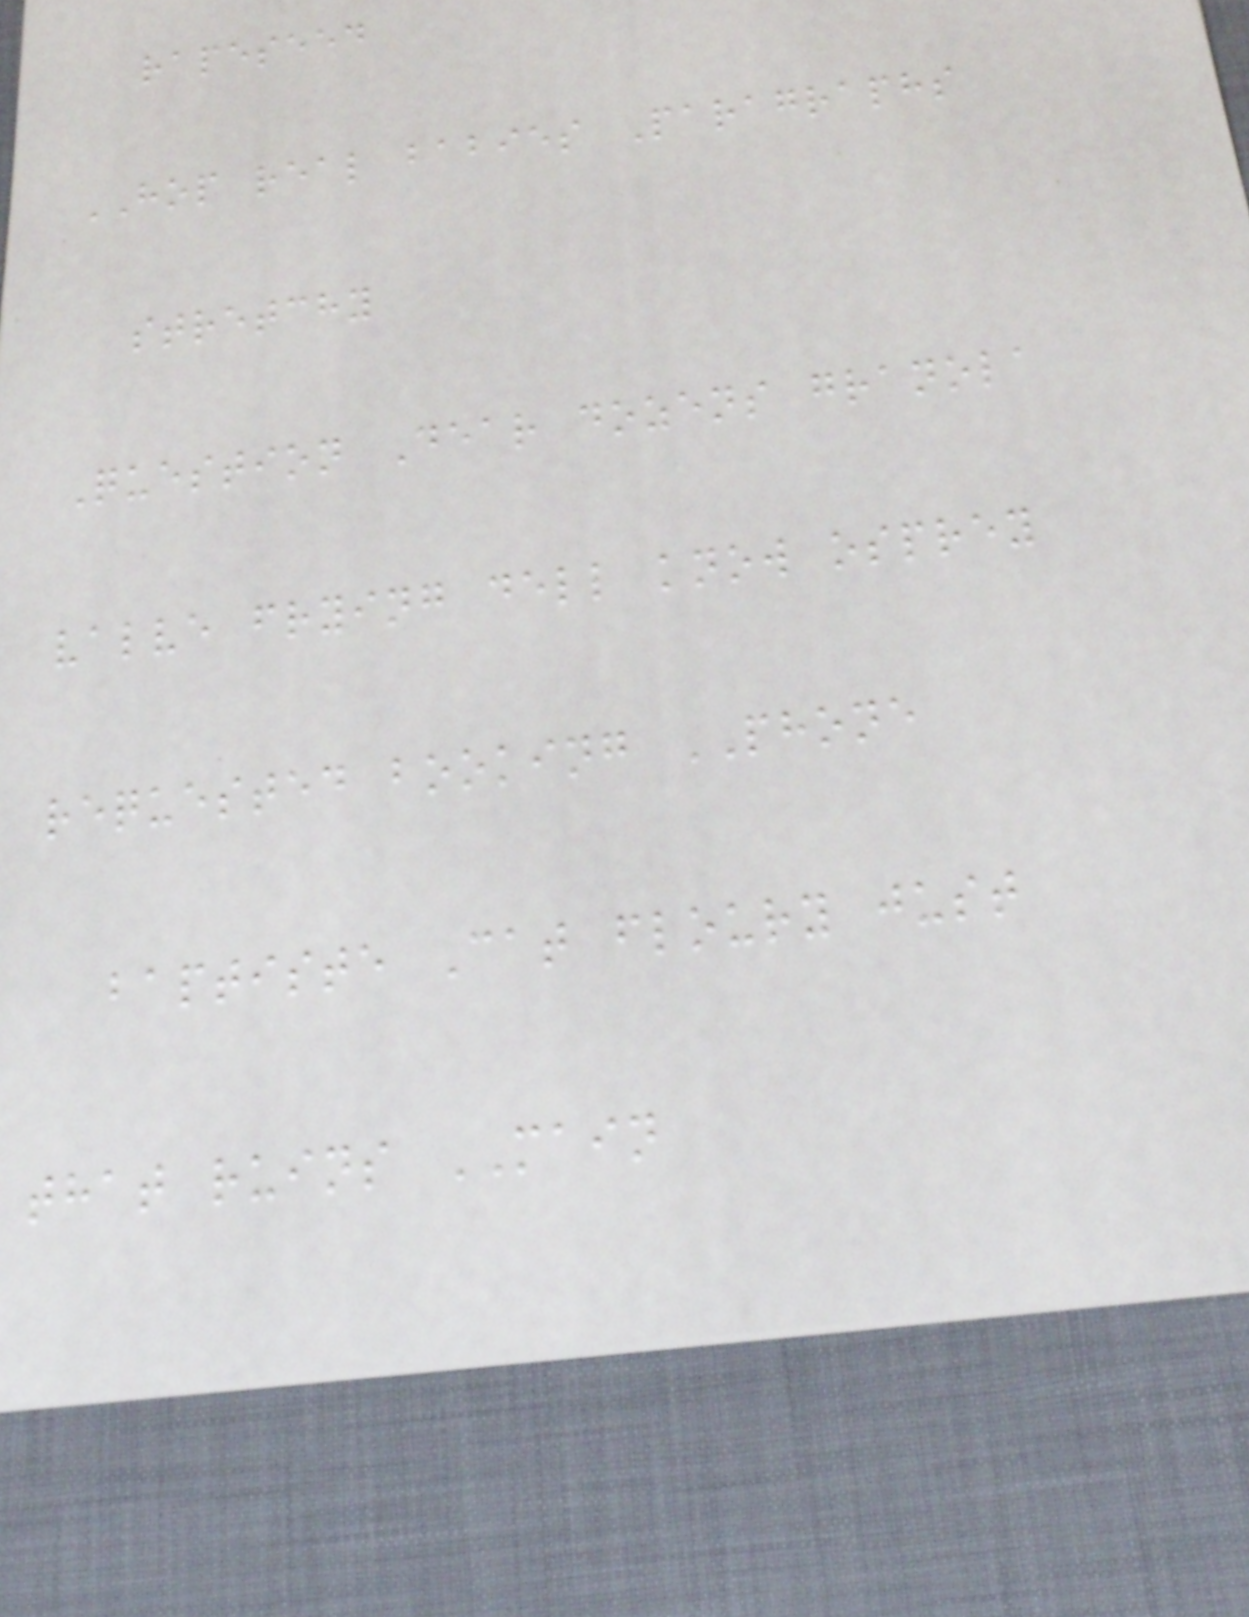rapeseed
HOP real babies Paragraphs
stretchy
Question Dear dozens granola
valve frying dell know osprey
requested booking PHONE
baptiste Cat floury just
that ruins MAIN
